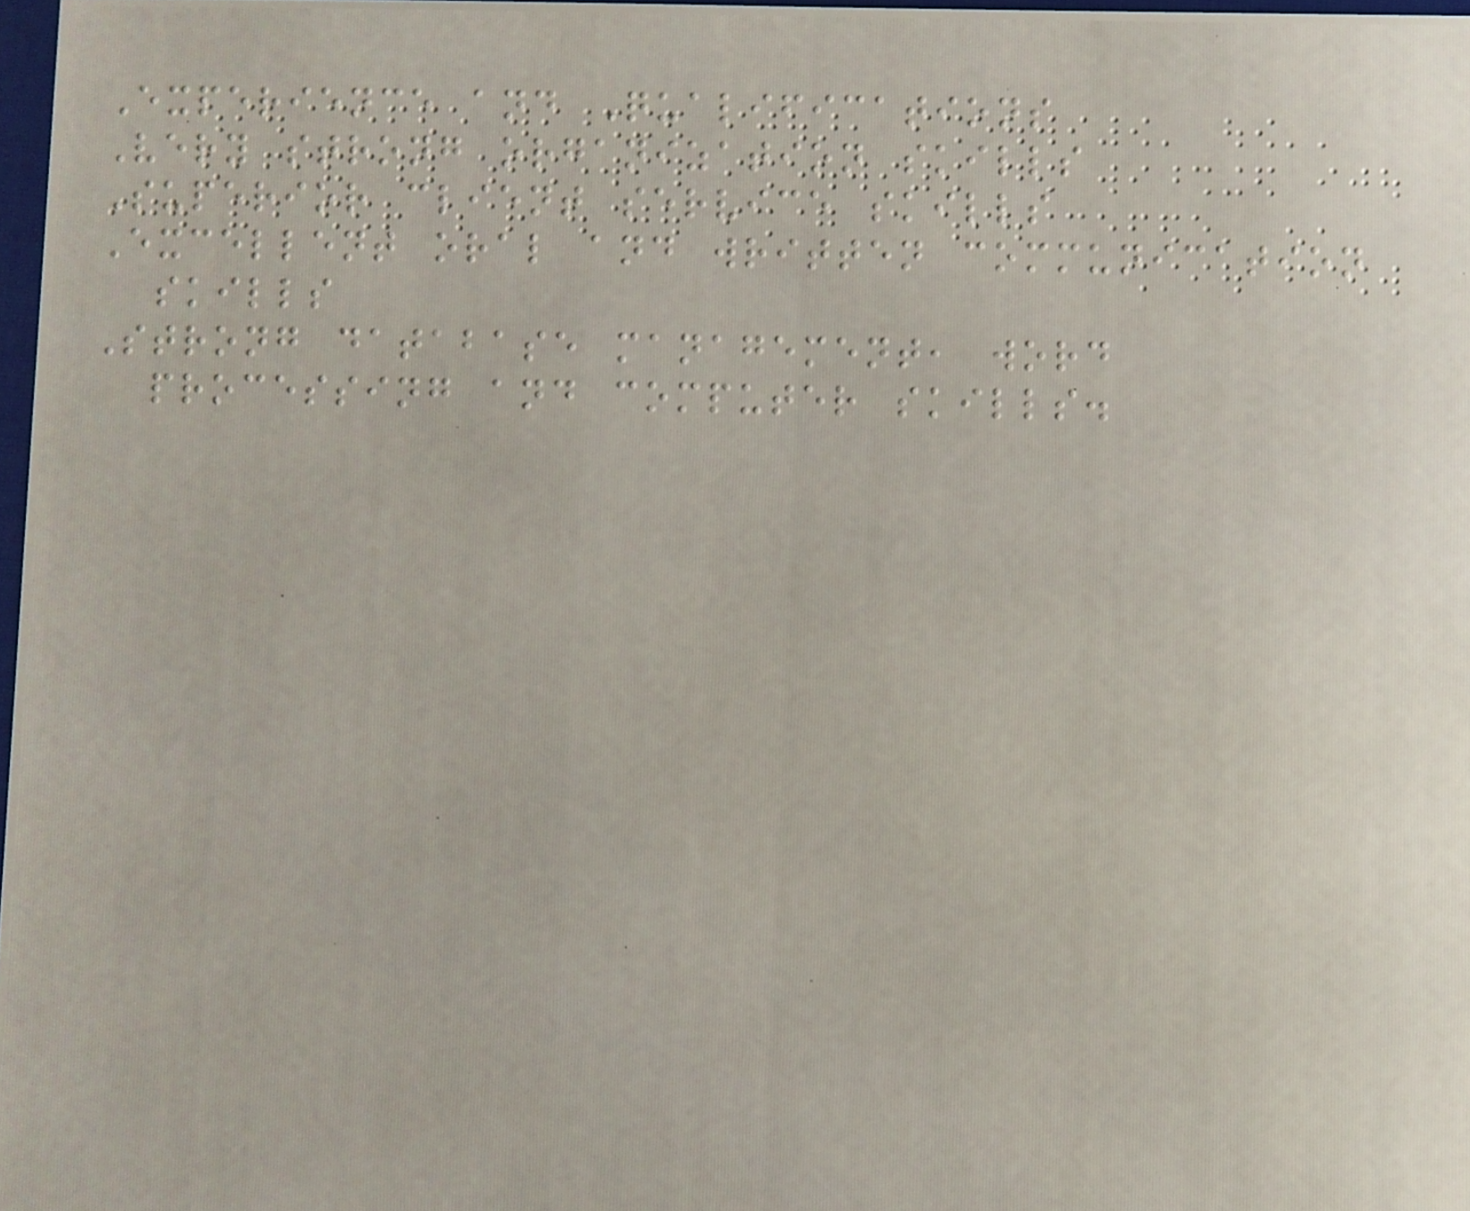Experience and Qualifications
Very strong organization skills
Superior client service skills
Excellent oral and written communication
skills
Strong database management, word
processing and computer skills.
